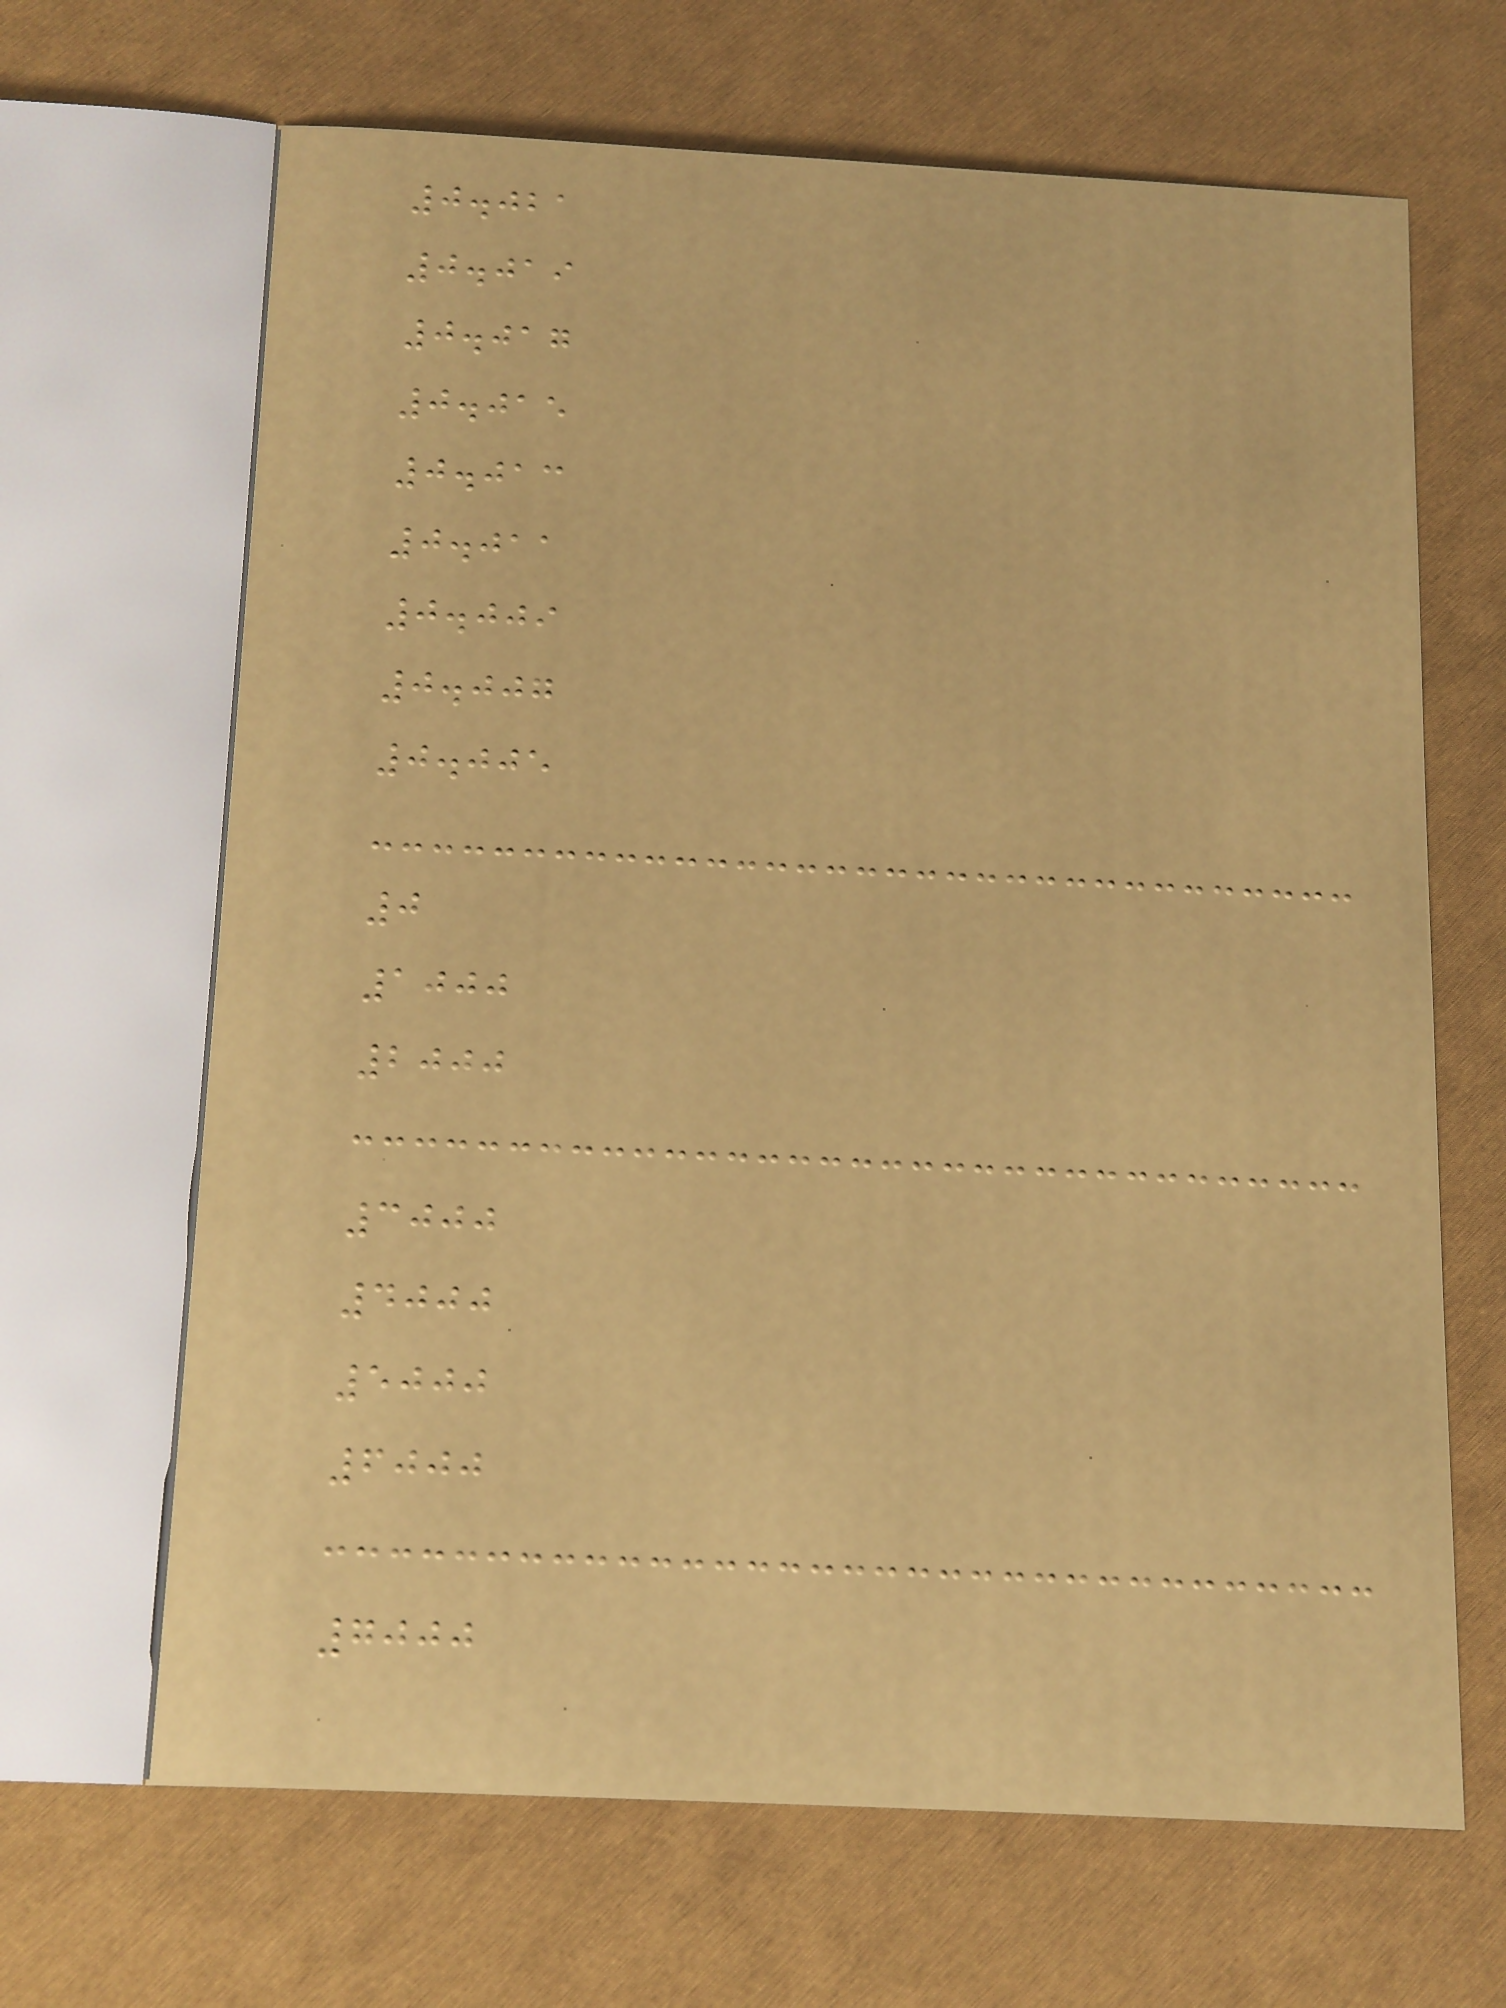0.021
0.019
0.017
0.015
0.013
0.011
0.009
0.007
0.005
0
1000
2000
3000
4000
5000
6000
7000
